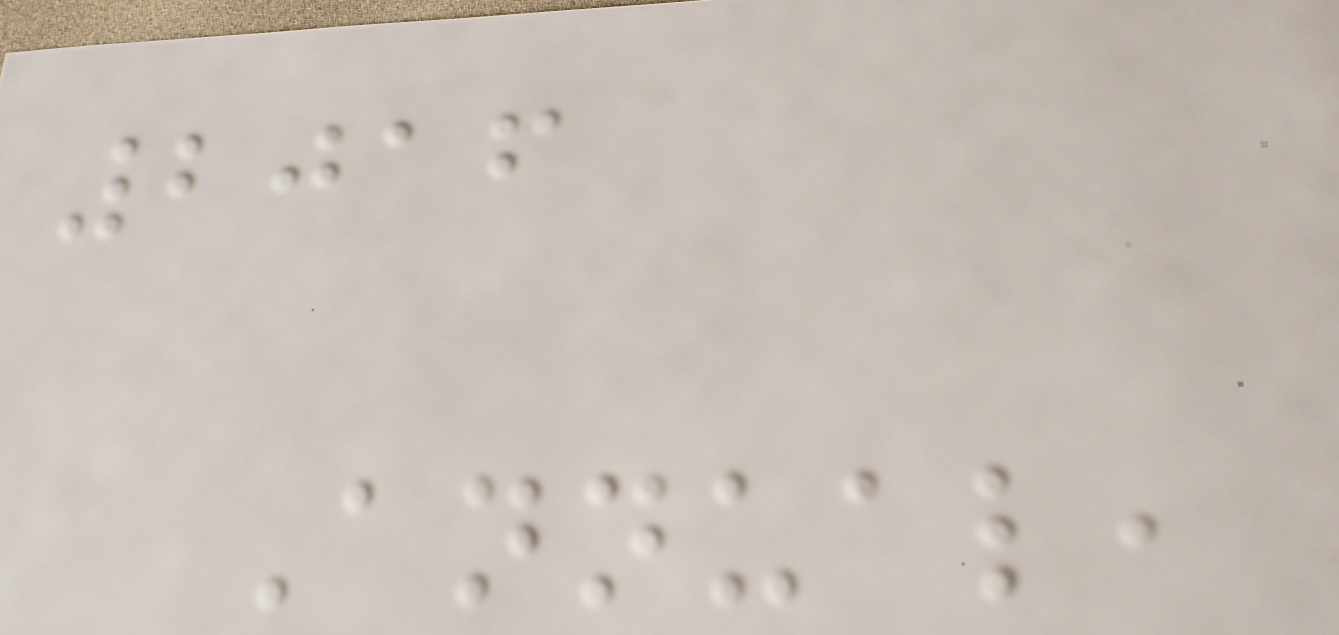2016
Annual,
